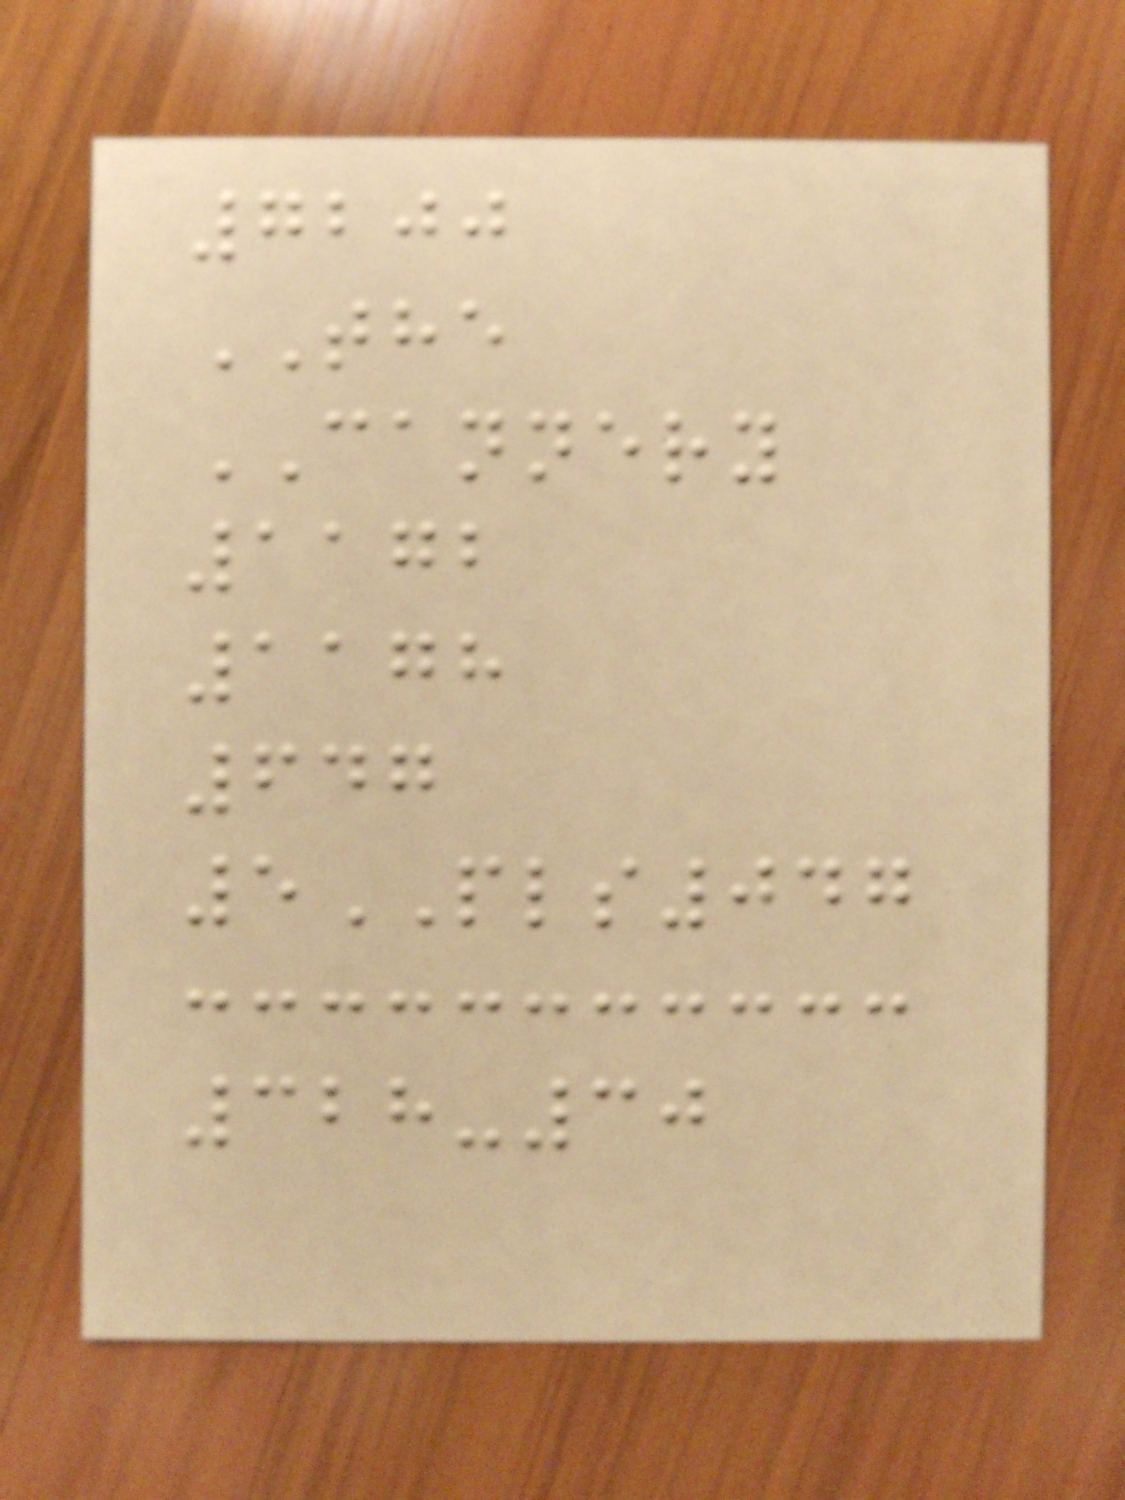7200
THE
CANNERY
1172
1178
647
5PLS047
328-30
